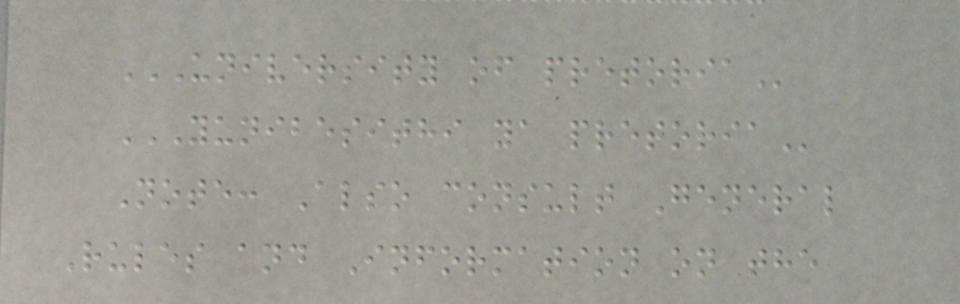UNIVERSITY OF PRETORIA
YUNIBESITHI YA PRETORIA
Note: Also consult General
Rules and Information on the
